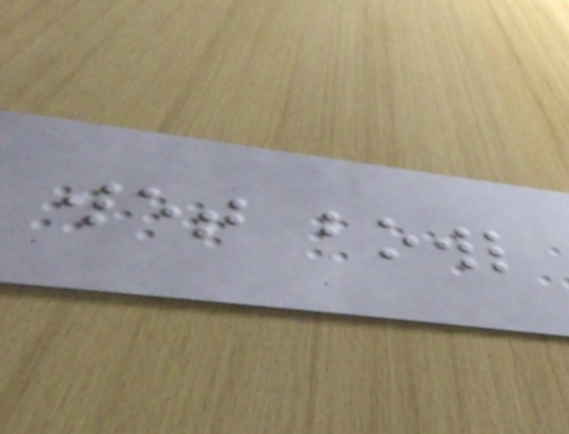wet bowl
